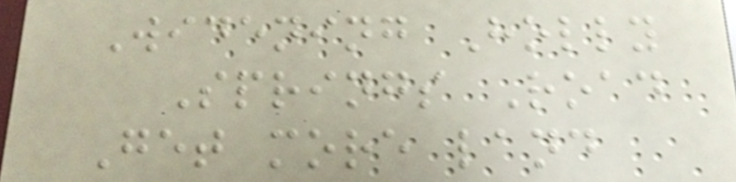Widening Holly
Springs Road
Get more land
